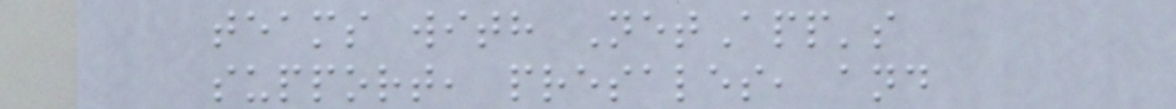teams with NetApp's
support, presales, and
